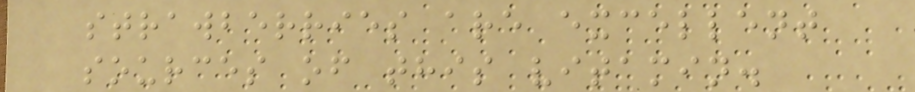strawberries are excellent
sources of this vitamin.
